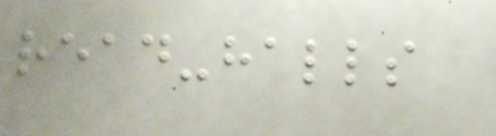read-halls
